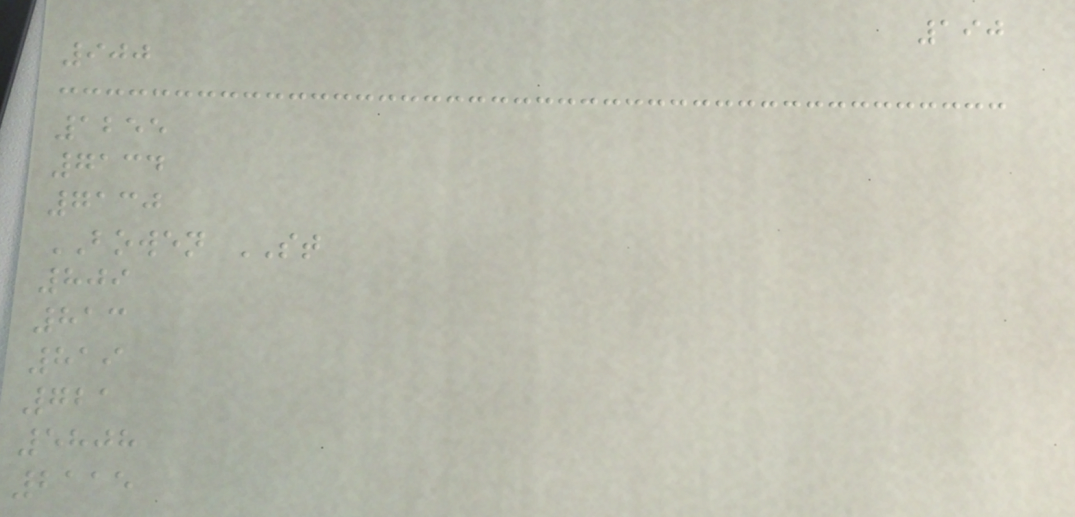190
900
1255
7134
7130
BOWEN ST
809
813
819
721
5808
2115
